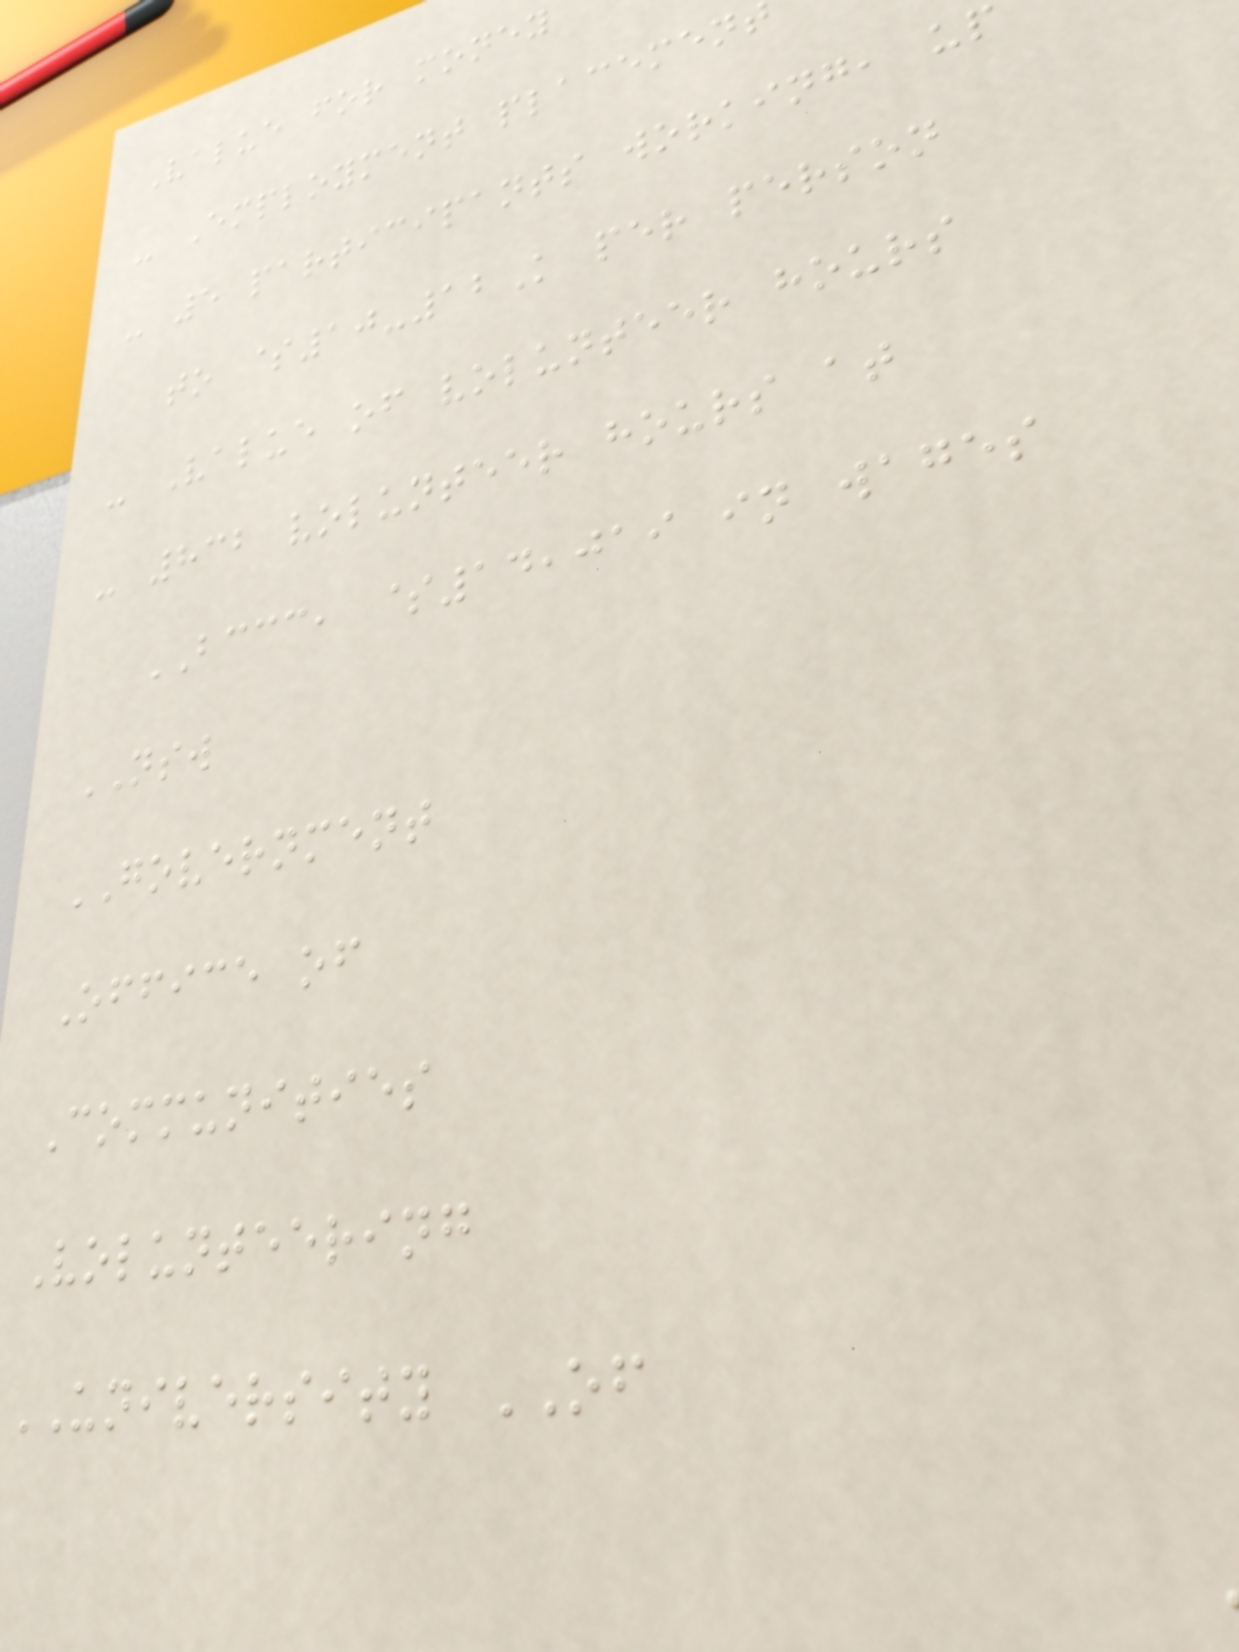Value for money
- Employment placemen
- 5 participants working, up
to $10-12K per person
- Value of volunteer hours
- 832 volunteer hours at
BCCC, $14,019 in wages
NSW
GOVERNMENT
Office of
Communities
Volunteering
UNIVERSITY OF
